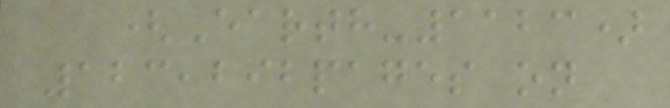(Earth-1123)
123,292pages on
